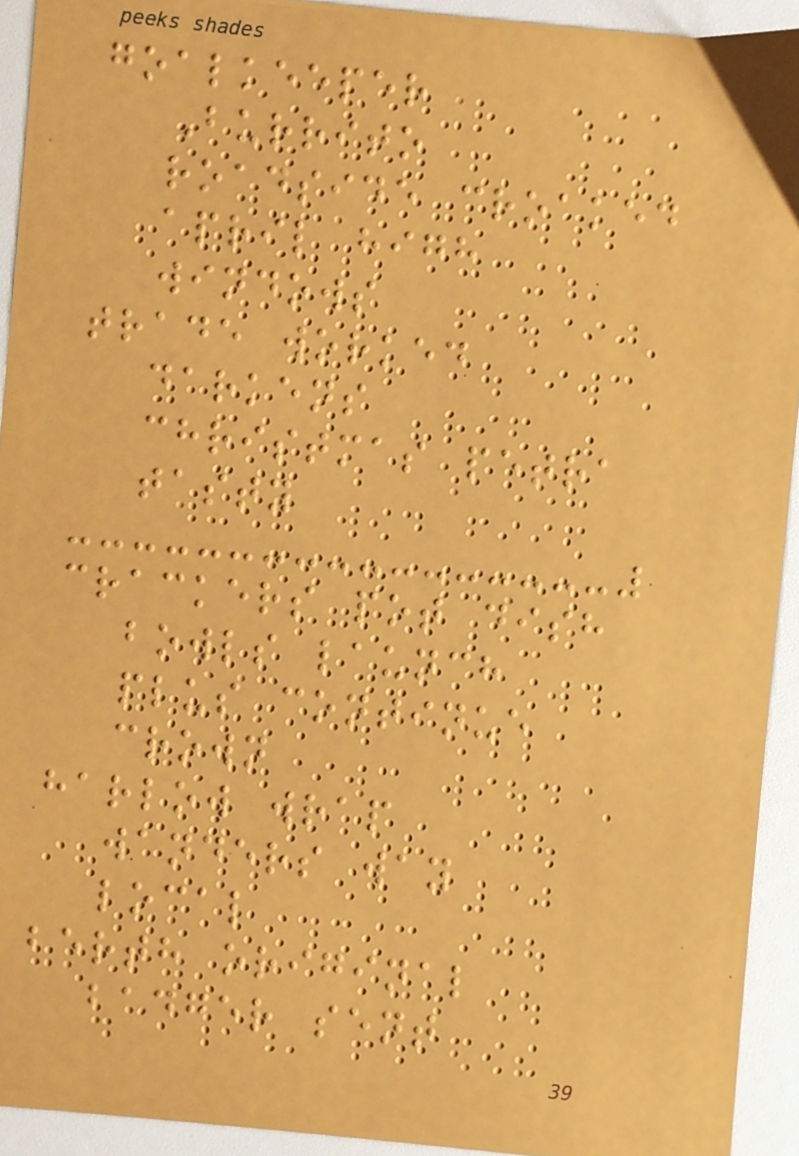goalkeeper
Burrito
roadside croaked
april high
windows
trade worked
darkens
christmas petra
tasty
crackers pot dish
bowls launch
plus continue
crown
harlow wrap
wanders way
local
berth original
badger sent
